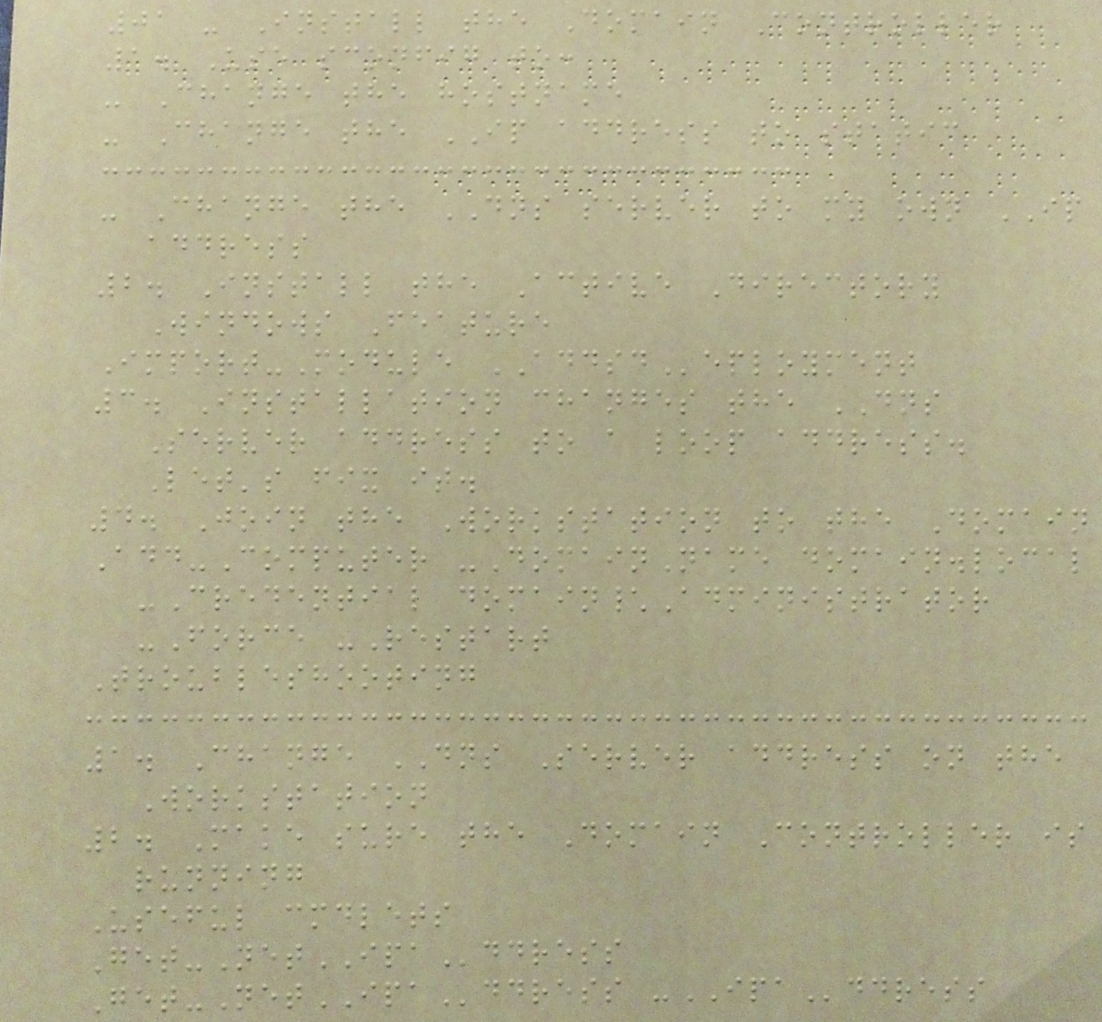01 - Install the Domain Controller
1. Use sconfig to:
- Change the hostname
- Change the IP address to static
- Change the DNS server to my own IP
address
2. Install the Active Directory
Windows Feature
Import-Module ADDSDeployment
3. Installation changes the DNS
Server address to a loop address.
Let's fix it.
4. Join the Workstation to the Domain
Add-Computer -DomainName domain.local
-Credential domain\Administrator
-Force -Restart
Troubleshooting
1. Change DNS Server address on the
Workstation
2. Make sure the Domain Controller is
running
Useful cmdlets
Get-NetIPAddress
Get-NetIPAddress -IPAddress
